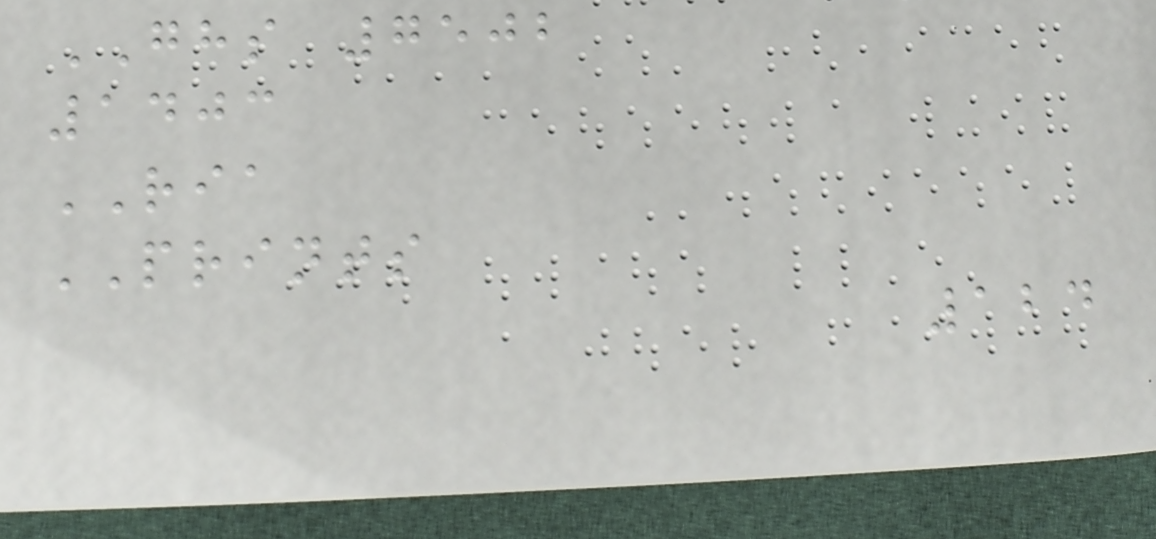GHS 7502
1403
RIA
PRINTS
124
